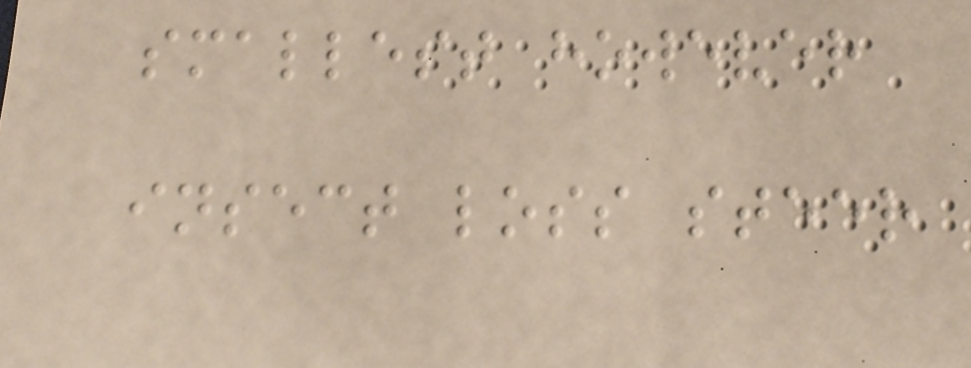smallest however
insect loss steer
